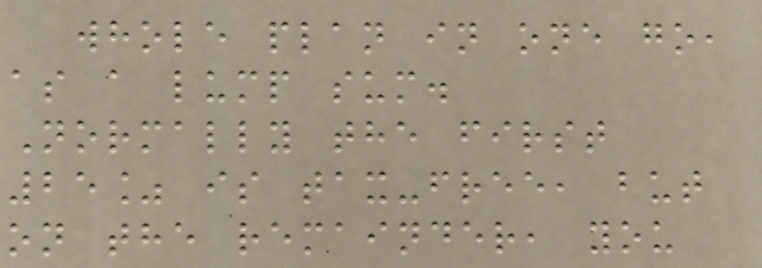whole plan in one go,
as a lump sum.
Normally the first
25% is tax-free, but
on the remainder, you
